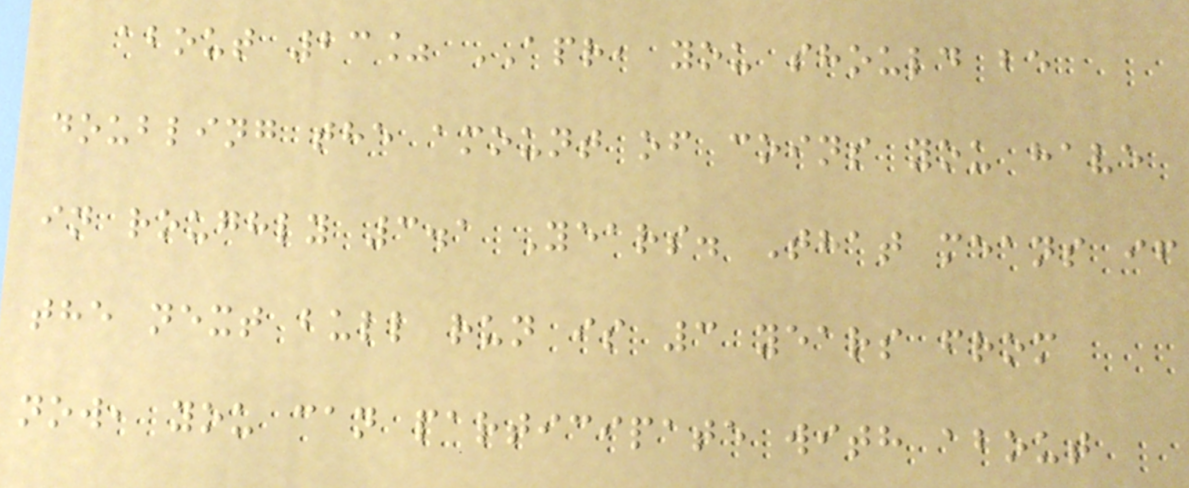about 23% APR, you should be
doubling the amount of coins you have
in roughly 3.1 Years. That means if
the next bull run is 3 years from
now, you can participate with about
